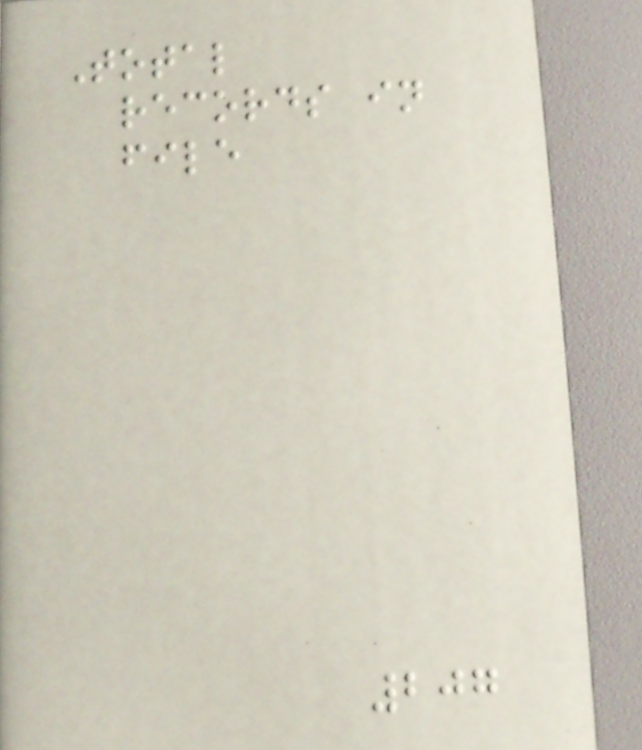Total
records in
file
207
